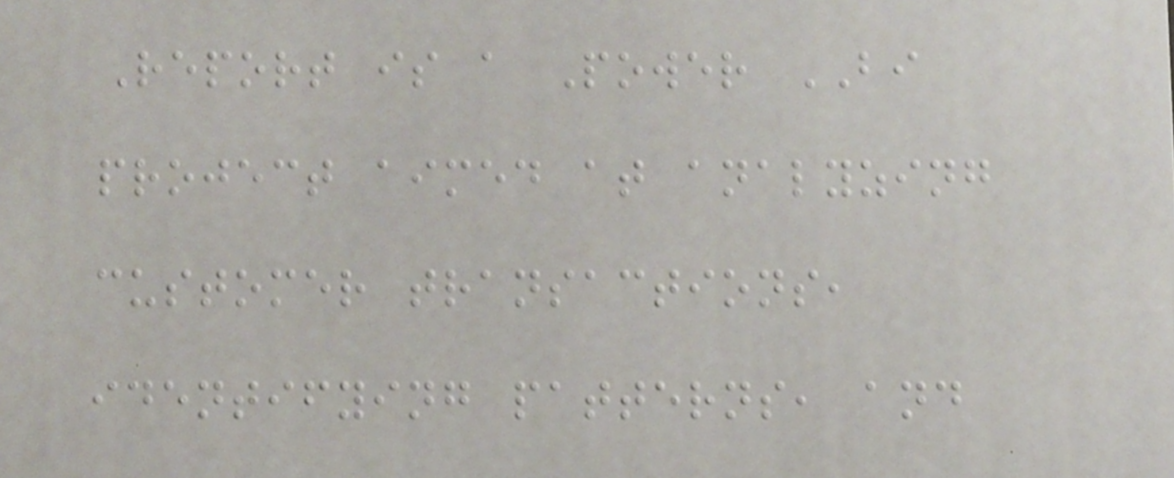Report is a Power BI
project aimed at analyzing
customer transactions,
identifying patterns, and
